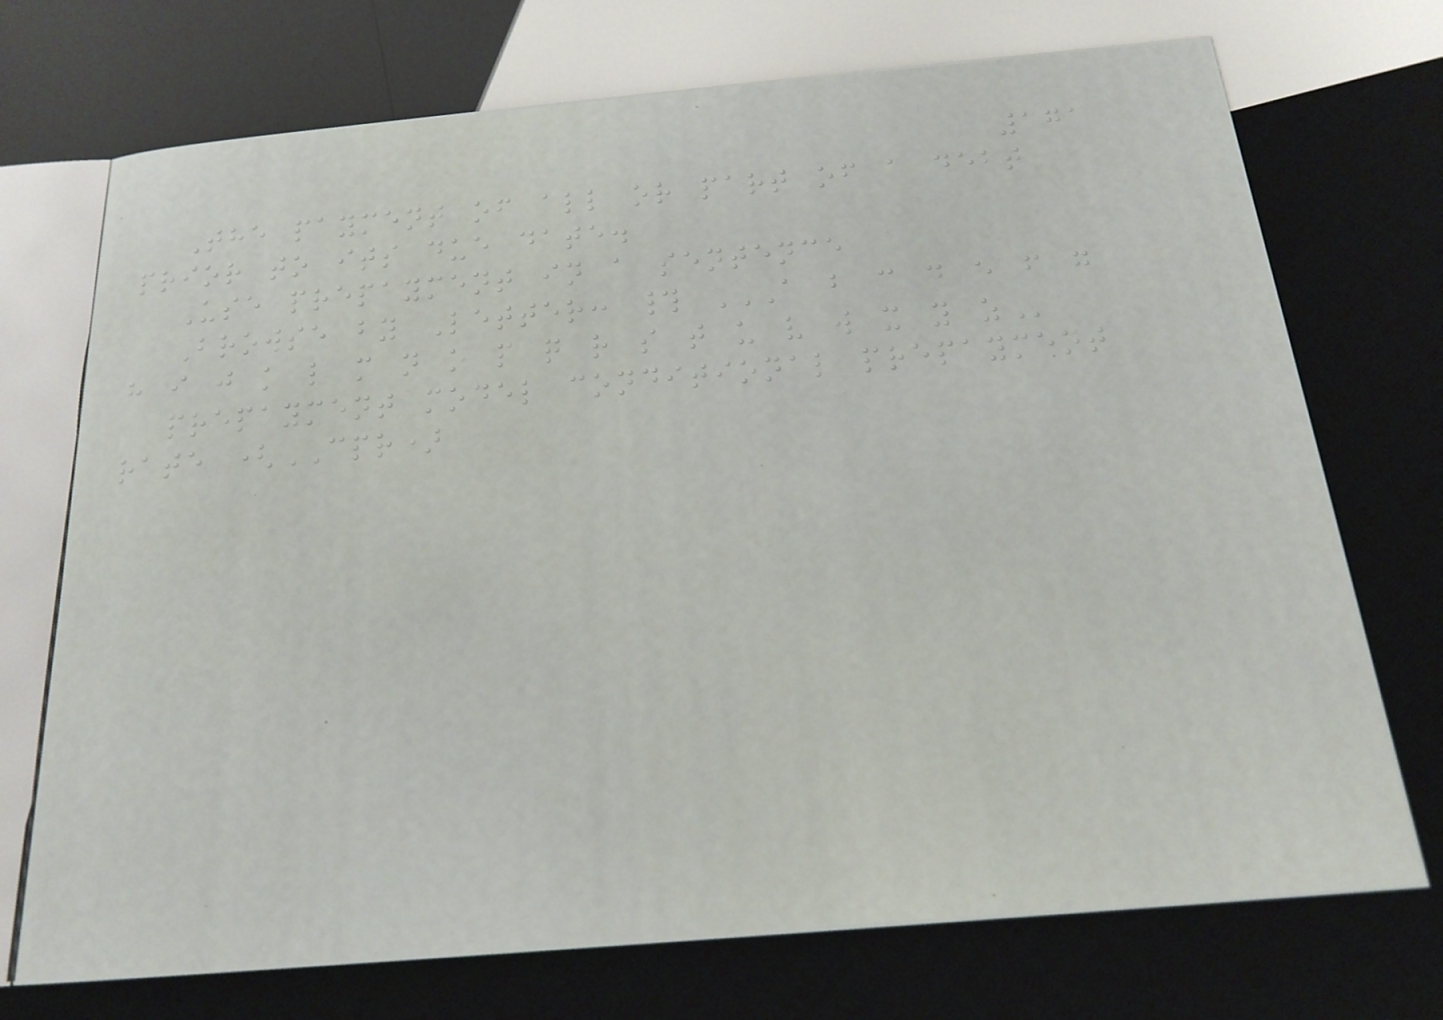171
The payment of all or part of a debt
prior to its due date.
Use prepayment in a sentence
Browse by Letter: # A B C D E F G
H I J K L M N O P Q R S T U V W X Y Z
prepayment model conditional prepayment
rate (CPR)
